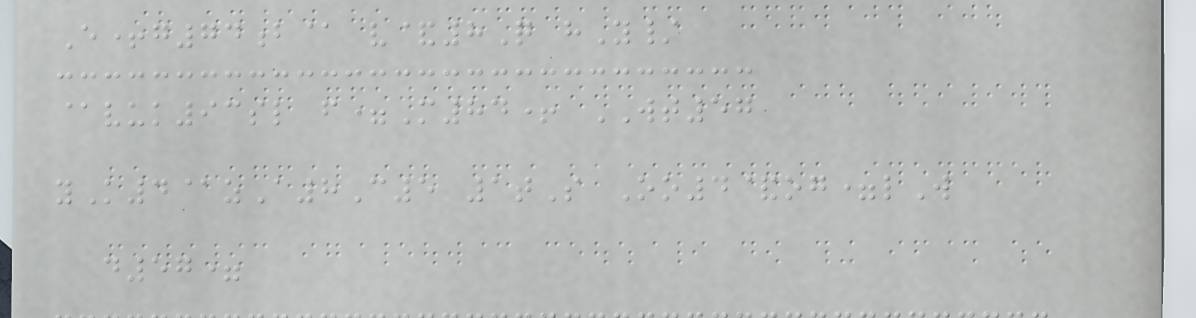E+g74b@ v&8Q hY/
@vuk93sl f=M84+ WT57
yK4@zA8C5 1tS Oo4&og=lW
d57=
